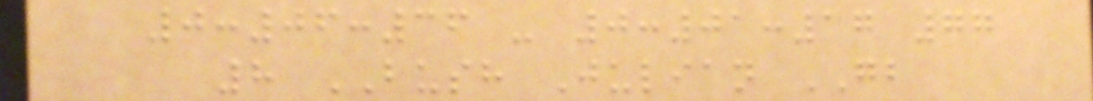0:06:36 - 0:01:17 77
8 BUSH Julian GB
